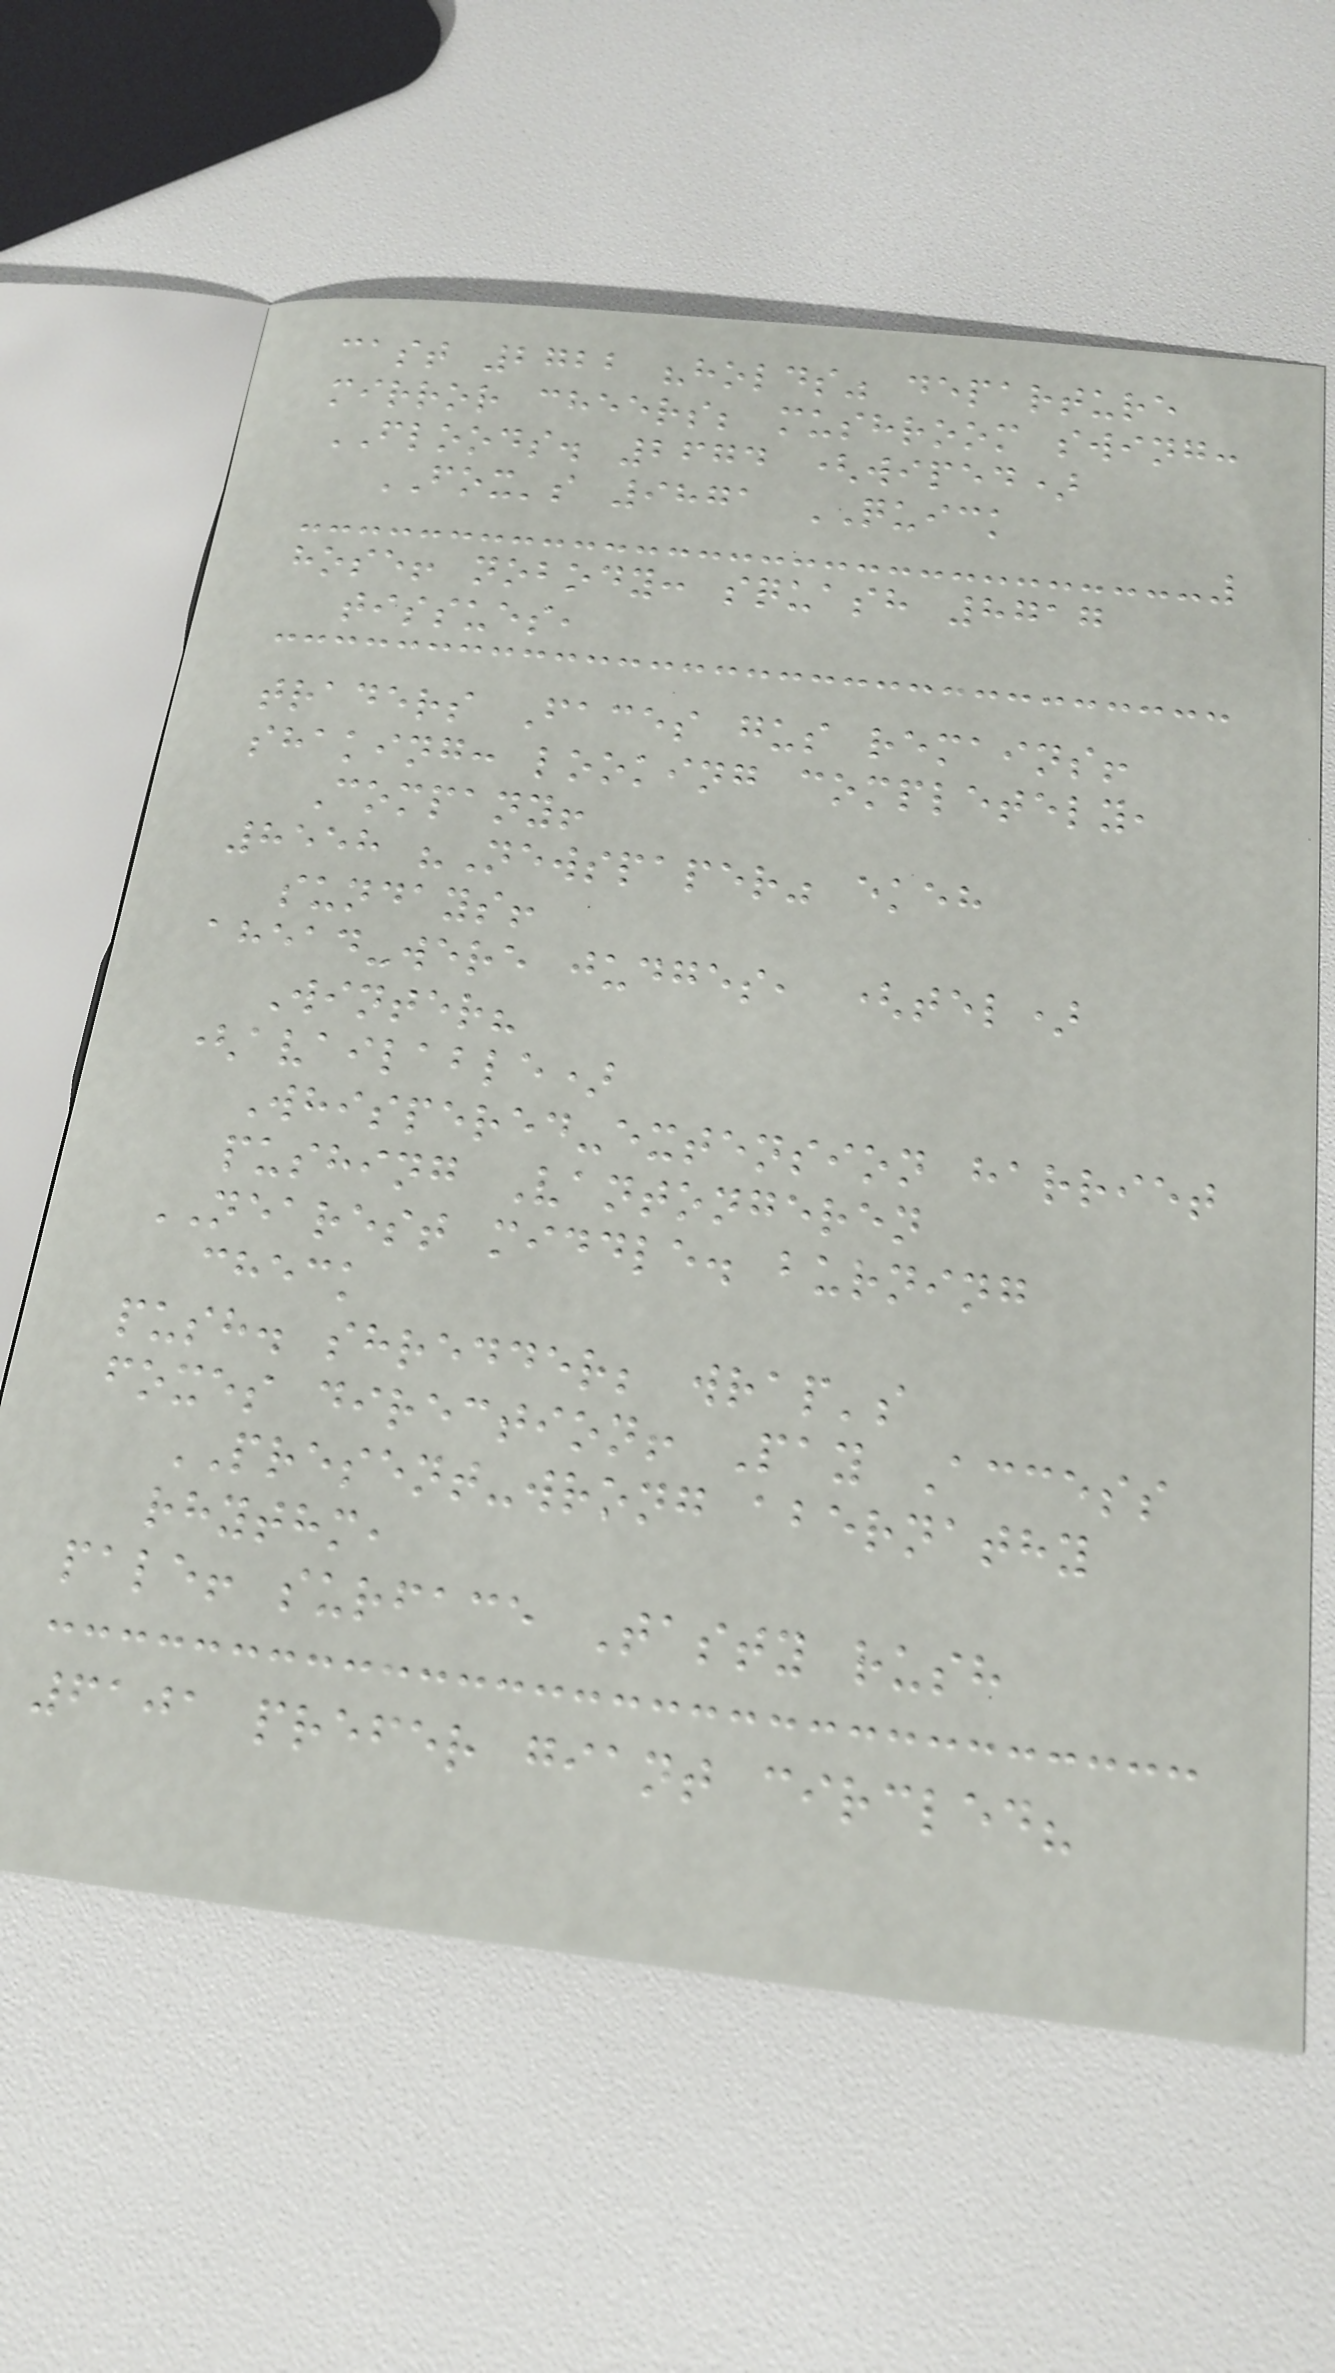cast 2722 "holds" departure
mirror cheers; mushroom swing:
FLOODS. 2674 (wiped)
FOX's 9871 QUICK
hose! nobody: squash 8717
tissues,
traders Faces gus remains!
shaking: looking completely,
Company!
8558 "Newspaper" ekeh
sundays!
ahead-were judges, (tel)
Winter?
(available)
Whispered-extension harriet
pushing Vantongeren
NEAREST middle. burning
check
push. shredder; wrap's
foxes direction! Pay Access
PRESENT-wrong abernathy
rhythm,
pale! surface Tasty rush
6101 prefer giant circled?
